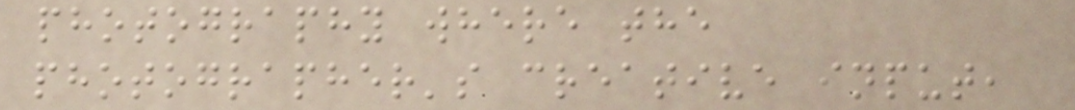photography where the
photographer's creative input,
